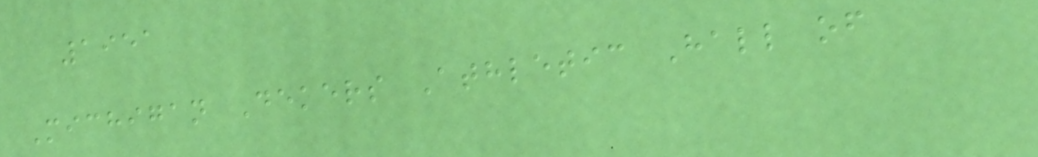1951
Michigan Dekers Athletic Hall of
